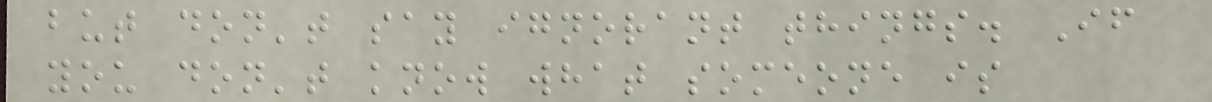but don't say ignorant things. If
you don't know what someone is
